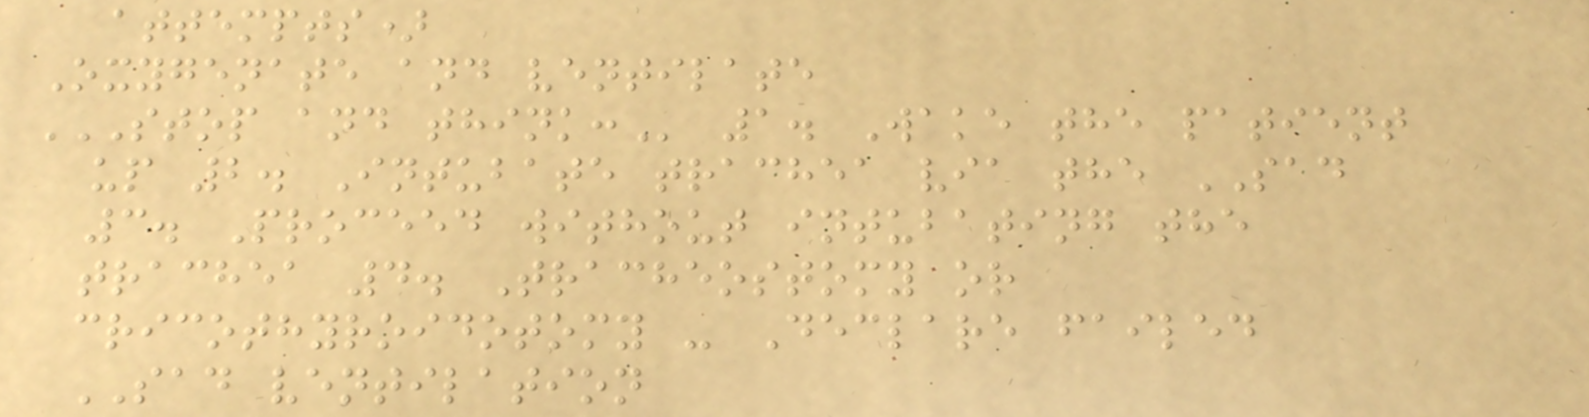attempts)
Oxygenate and ventilate
STOP AND THINK: 1. Wake the patient
up 2. Intubate trachea via the SAD
3. Proceed without intubating the
trachea 4. Tracheostomy or
cricothyroidotomy - Declare failed
SAD ventilation
